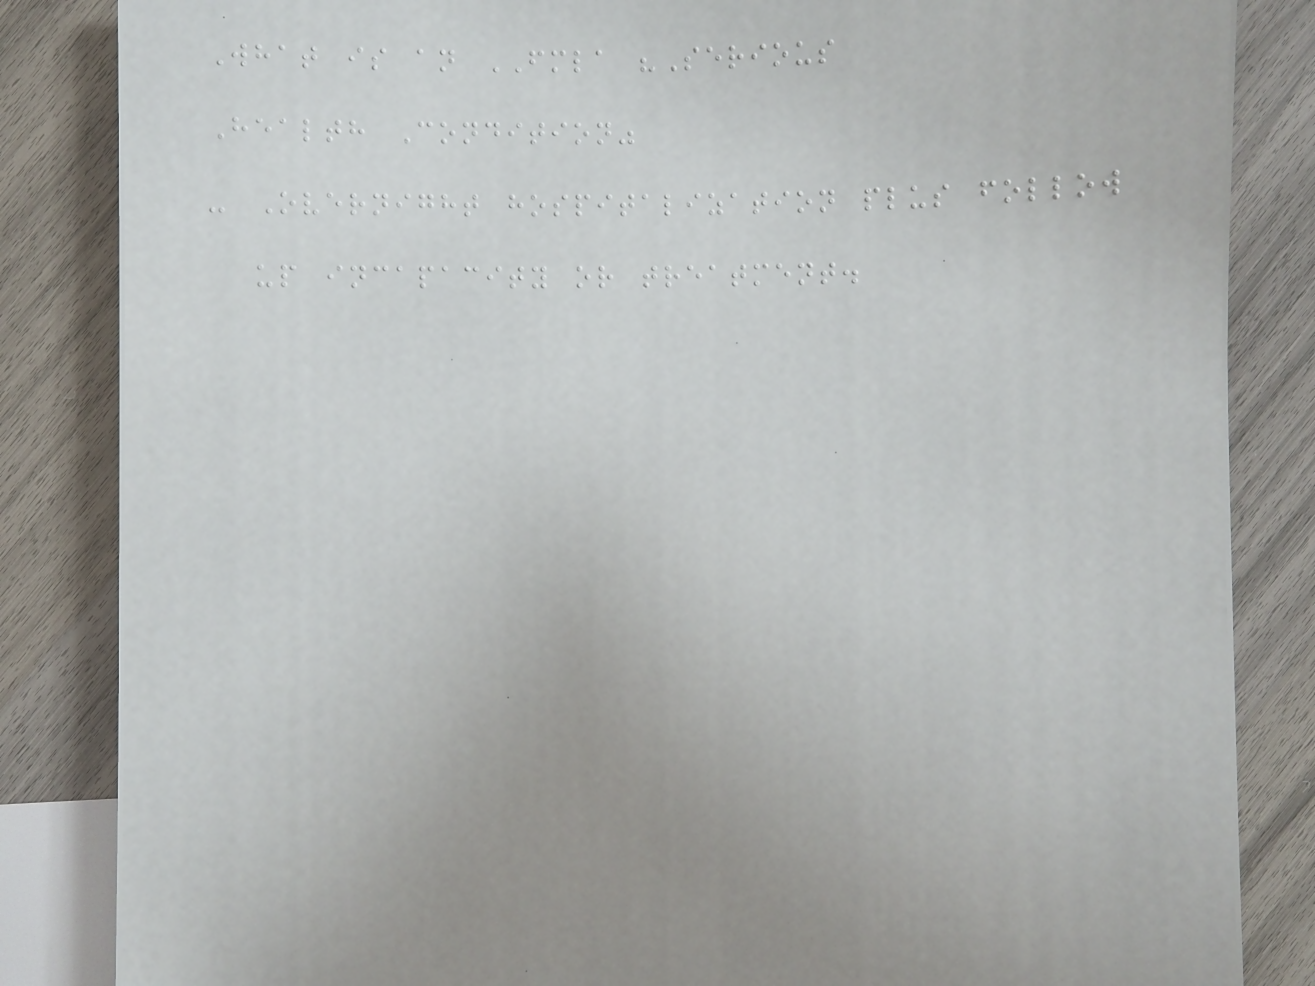What is an FMLA "Serious
Health Condition"
- Overnight hospitalization plus follow
up incapacity or treatment.
